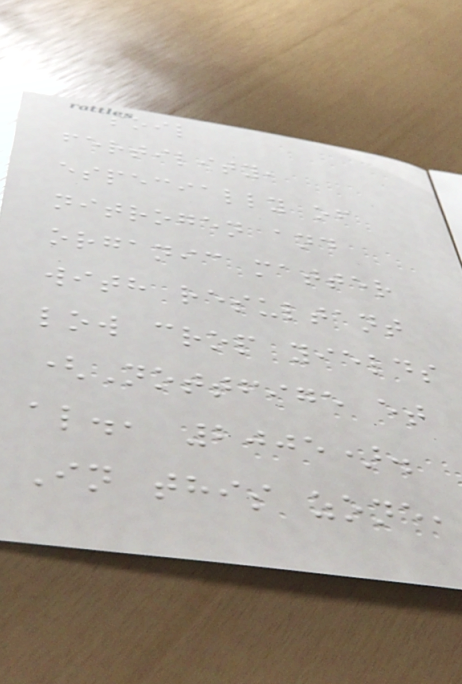soil
fertility,
especially of
nitrogen and
organic matter
with resultant
low crop yields
(Nottfige et
al., 2005).
In this zone,
